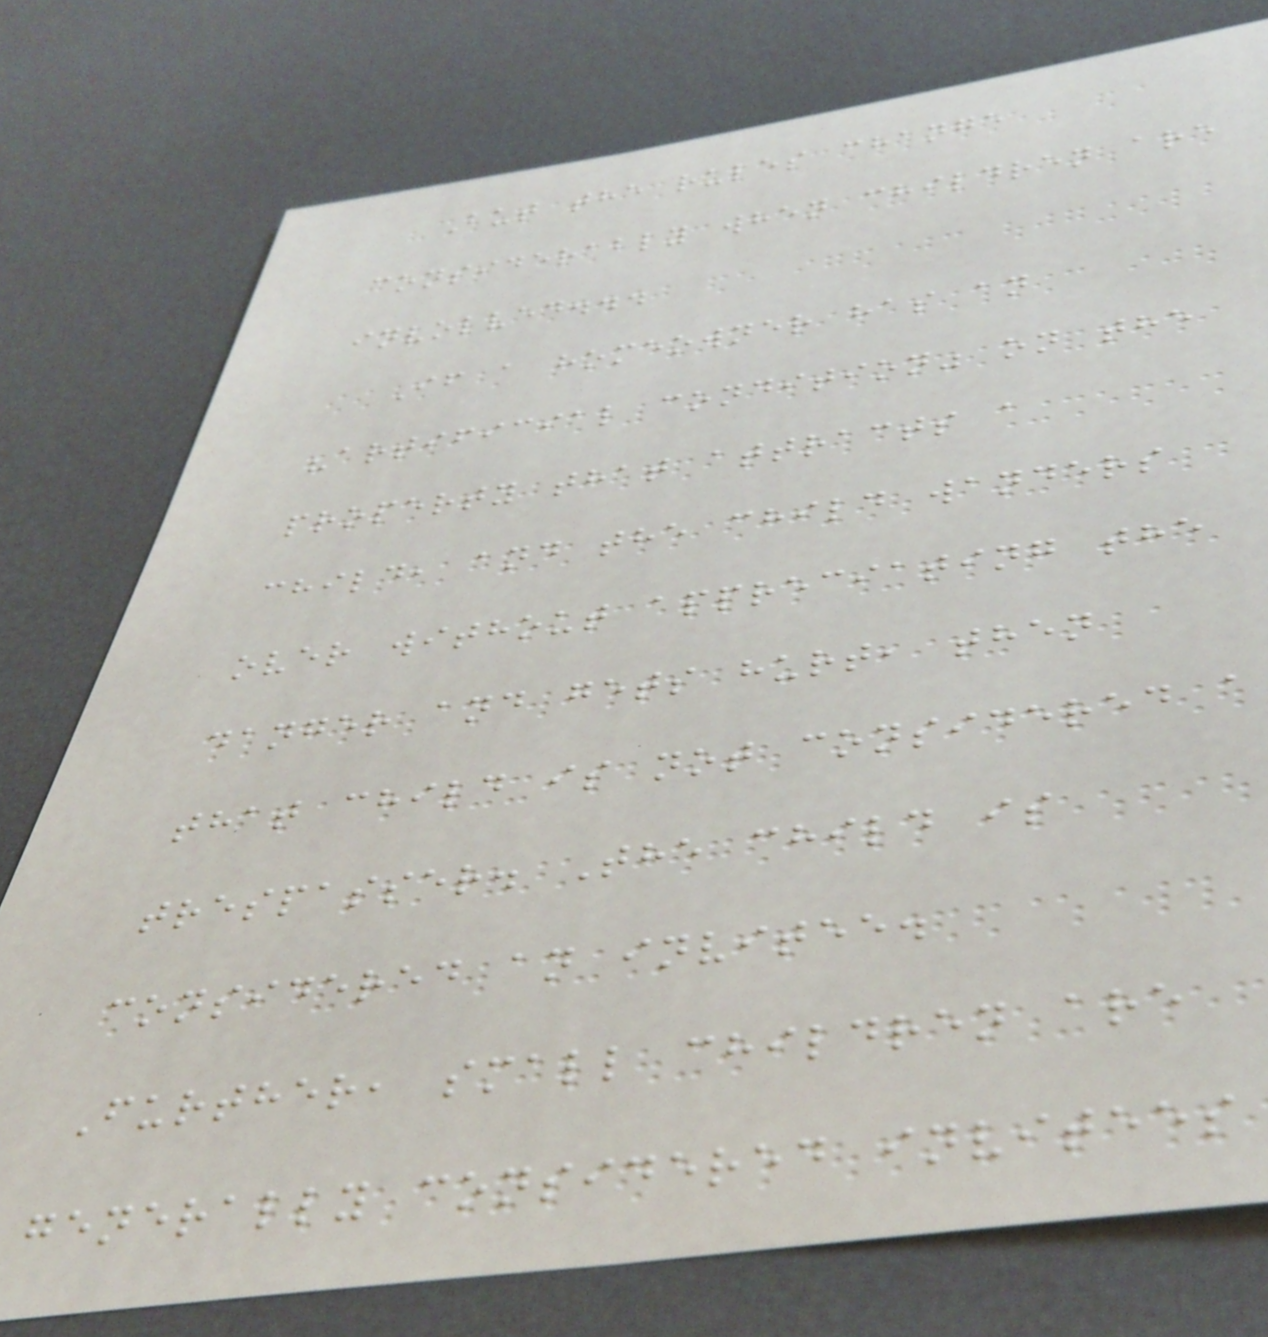But the rules change
considerably when children are
involved...
If a homeowner has an
"artificial condition" on the
property that attracts a
child, and the child wanders
over without appreciating the
danger and gets hurt, then
that child is not considered a
trespasser. The child is
considered an invitee.
Further, small children are
generally considered invitees
